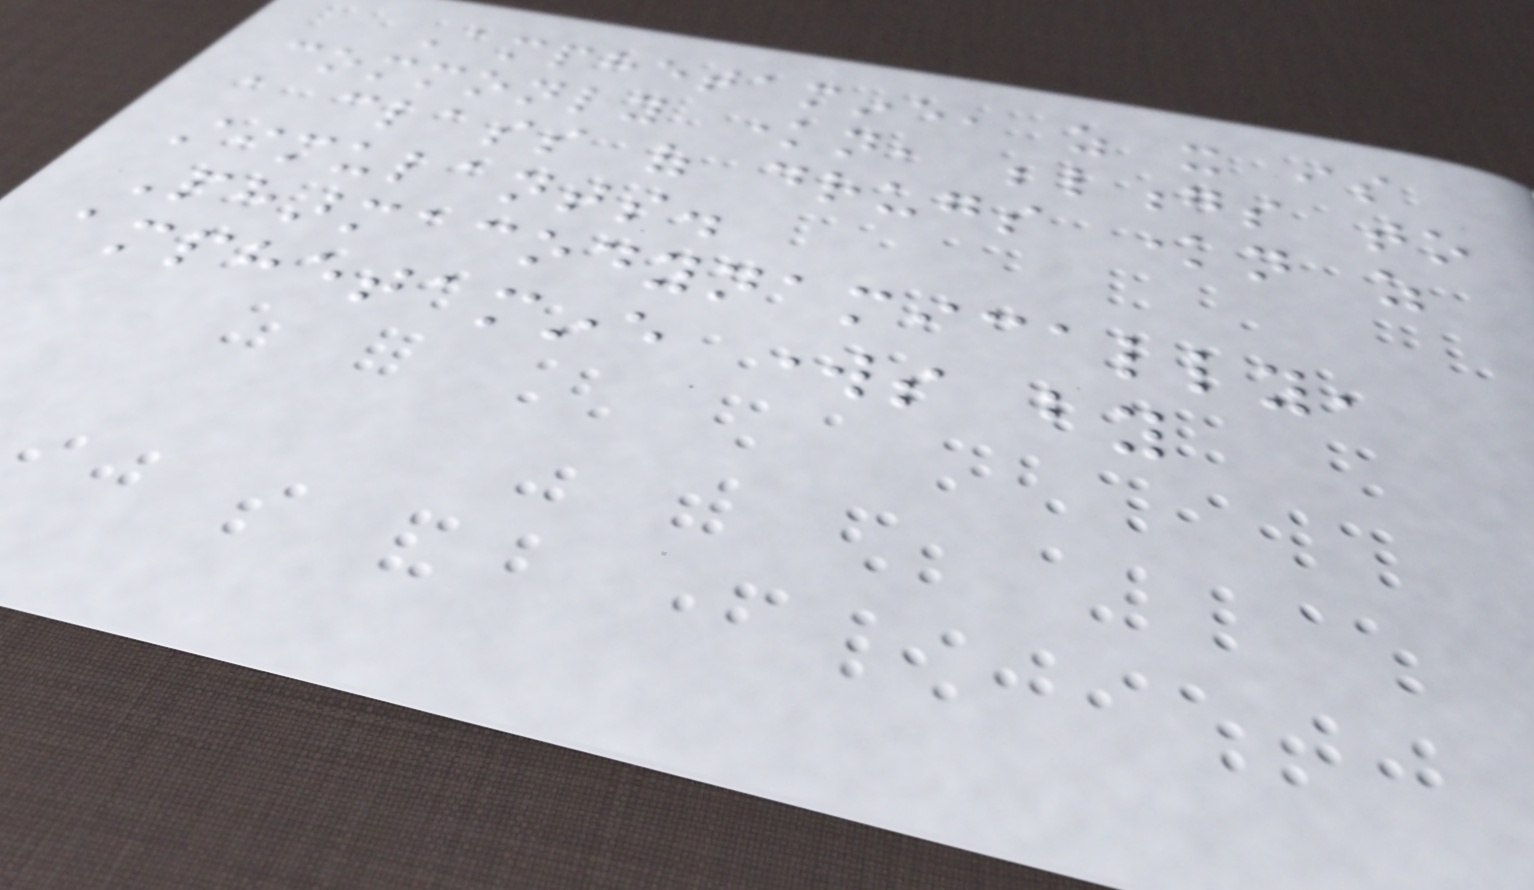Amphetamine, as it is
commonly known, belongs to
a class of drugs known as
stimulants.
Pharmacodynamically,
amphetamine works by
